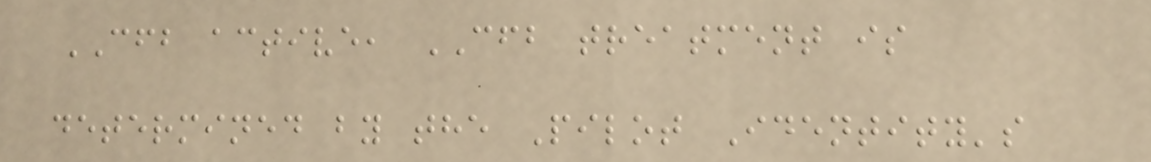CFB active, CFB treatment is
determined by the Pilot Identity's
